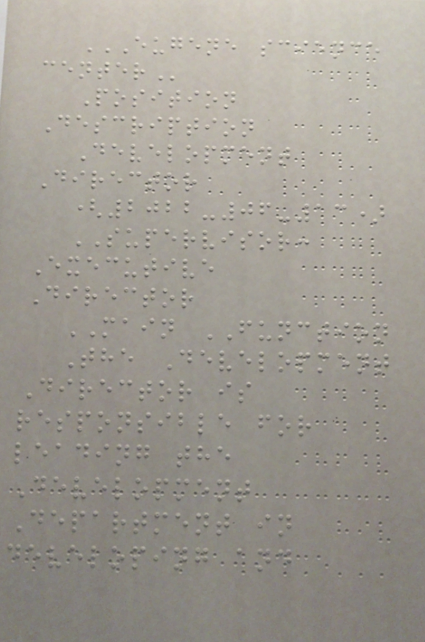EUGENE SCIENCE
CENTER
Position
Description
Development
Director
(2022-06-13)
SUPERVISOR:
Executive
Director
MAIN FUNCTION
The Development
Director is
responsible for
leading the
Development
Department in
developing and
